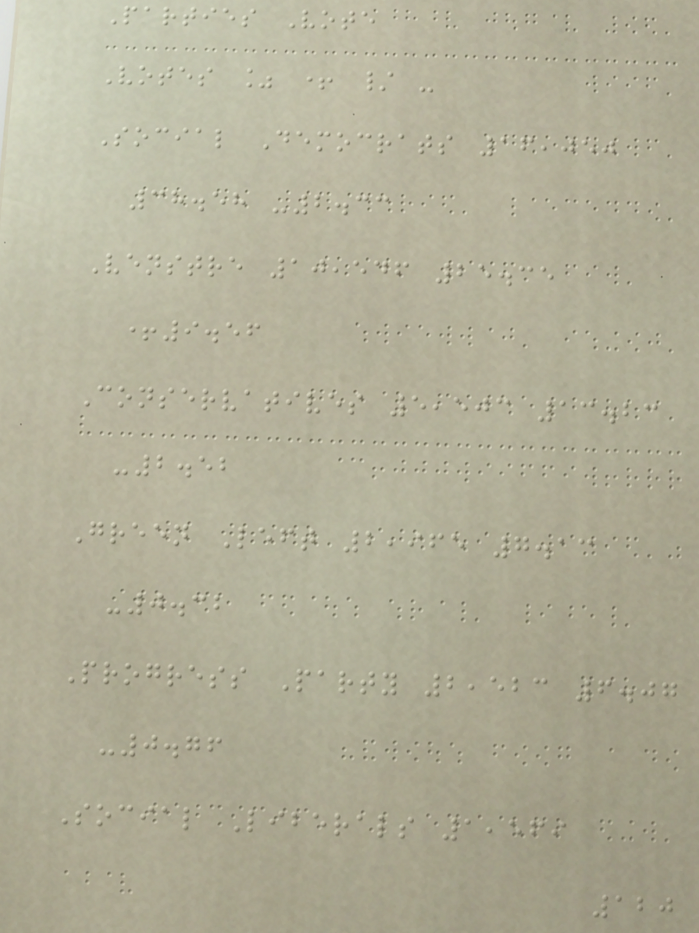Parties Vote
Votes % + / -
Social Democrats 16,050
38.58 -2.33
Venstre 10,546 25.35
+9.56
Conservatives 5,503 13.23
-2.52
Green Left 2,965 7.13
-0.32
Progress Party 2,523 6.07
-0.76
Social Liberals 1,569
120
